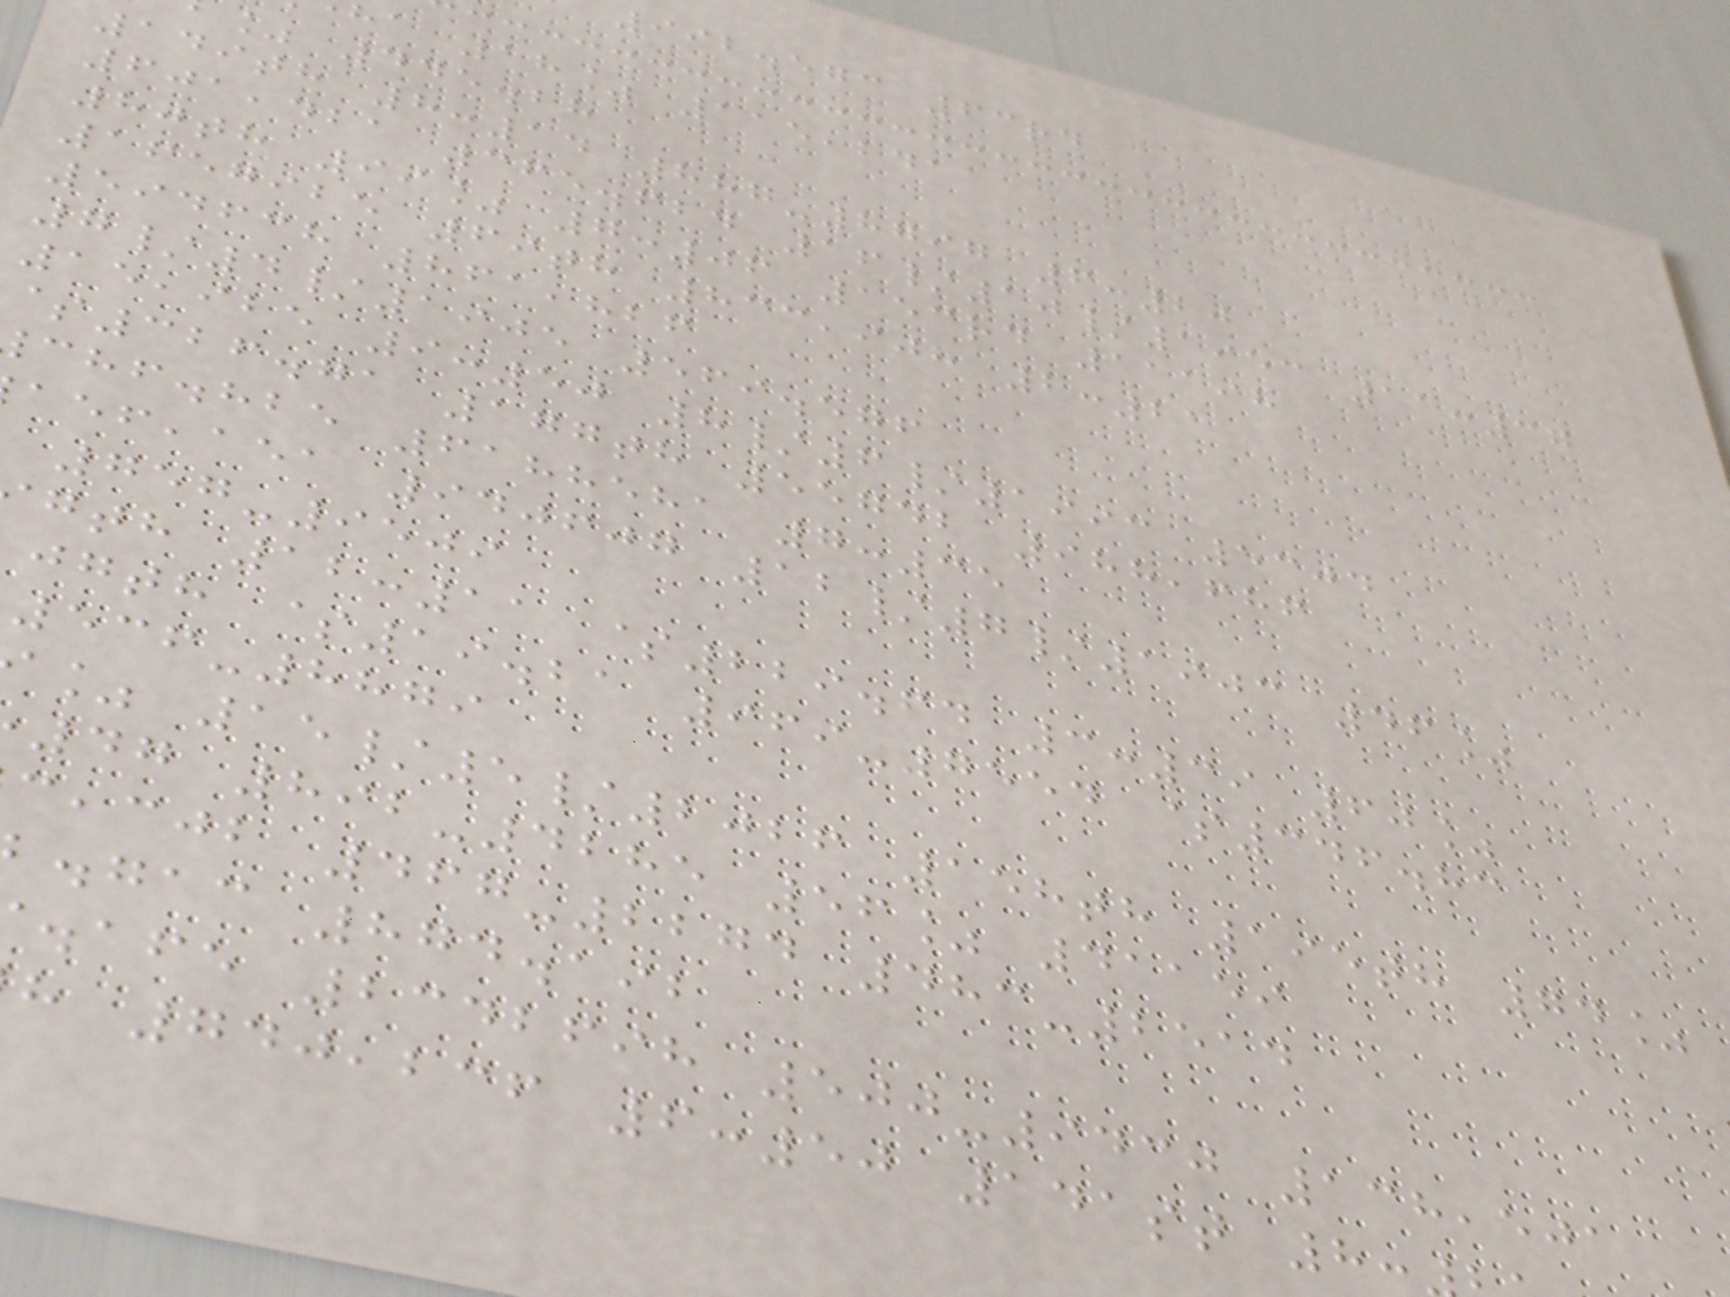992.573 63rd
ha 18% 115,241
% 445.28
149th 8:14 887-8797 6:20
601,421 365.624 16/10/1953 11:37
80th 99% 7:06 153rd 11198
1657925 69th 833,908 2:21
594638 861,826
7/4/1905 569.576
15,925 9:50 8/6/1993 5304
$326.71 177th 55742 988,686
chf.hbe 6188581 7:35
,aea 940607 12/7/1903 46%
757-9509
gth 12:11 $229.64 3:39 60%
jgth $19.21 969-7554 $346.83
536-8879
% 15/5/2026 158th 195th 74%
47 892-4285 56% 41159
,cjb 467-2274 483-2514
.gac 874.192
.afe 2342698 500-9430 138,501
h 740,236 6:50 141st 8:
